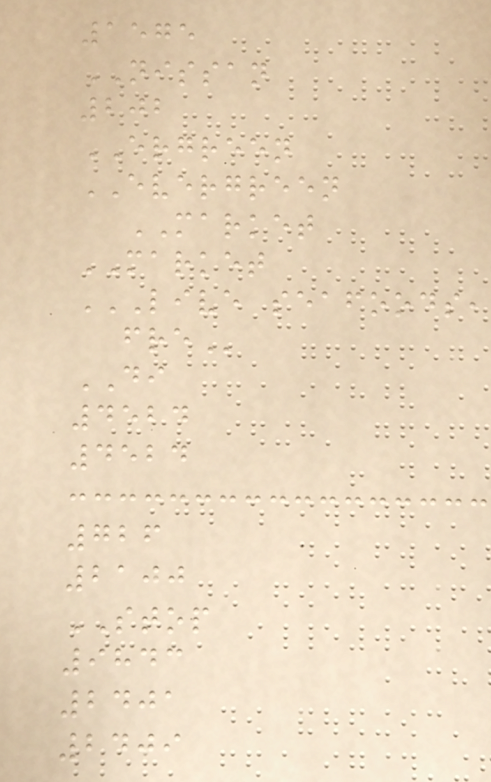1575
NISSAN
202
ERGREEN
EVERGREEN
MARKET
MARKET
LIVE SEAFOODS,
FRE
DI
4524
4524
726
2100
STOP
9843
2401
2409
